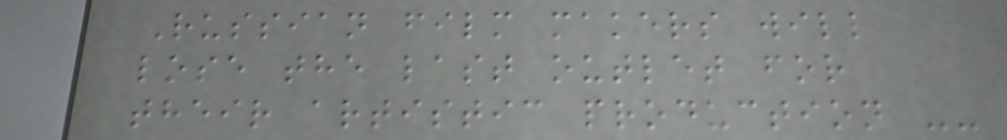Russian film makers will
lose the last outlet for
their artistic production --
